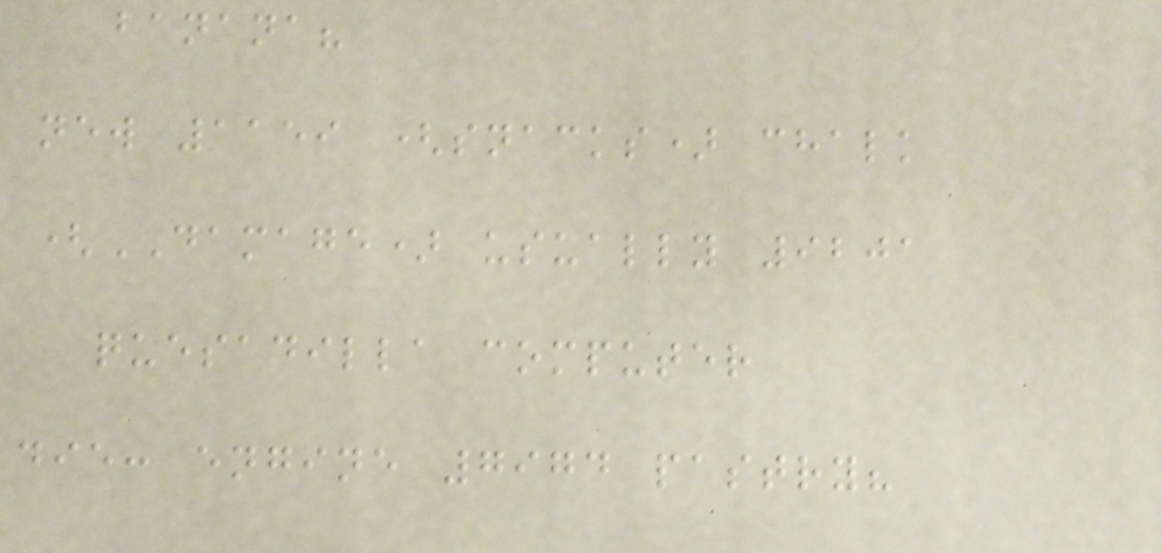banana?
new 1159 (snacks) chalk
(DAMAGE) usually 9201
quesadilla computer
die: engine 7974 pastry?
